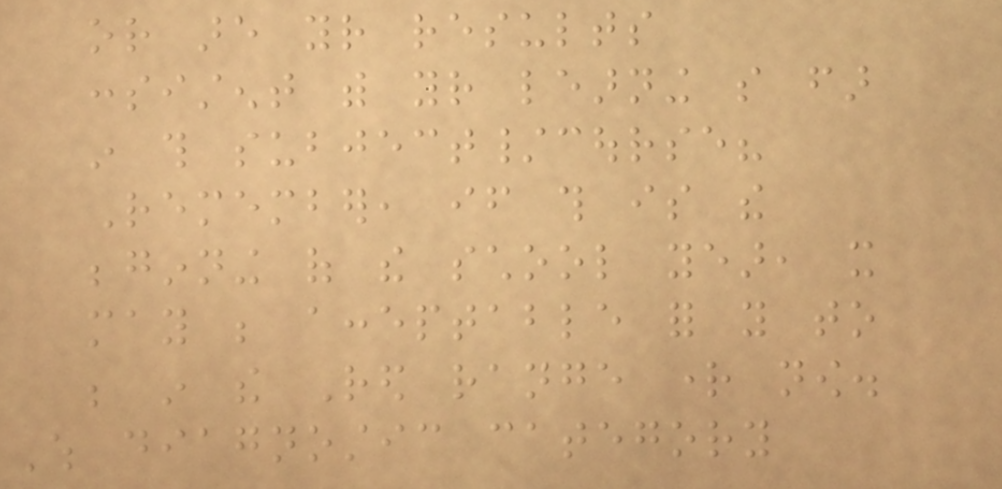or are your results
consistent with your learning so far
in this subject/course?
Remember, if this is the
beginning of the school year, it
may be acceptable for you to
be in the Red range right now.
Which diagnostic category
